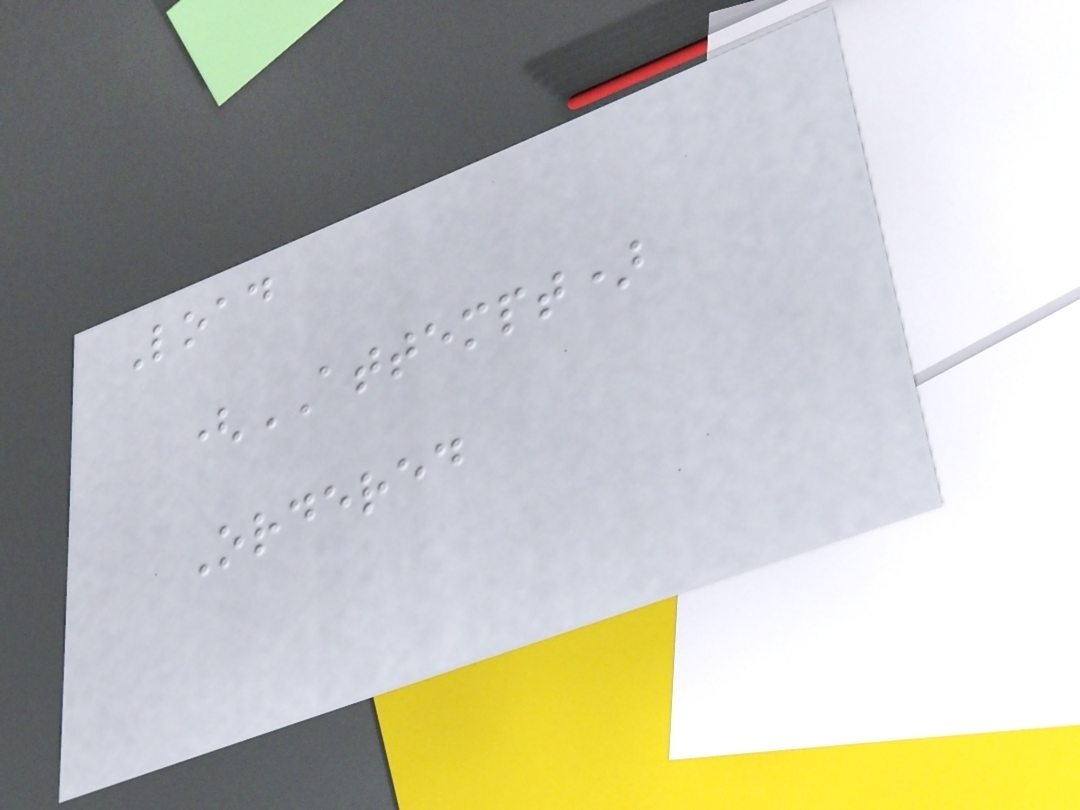Load
(ATTEMPT)
Ordered
